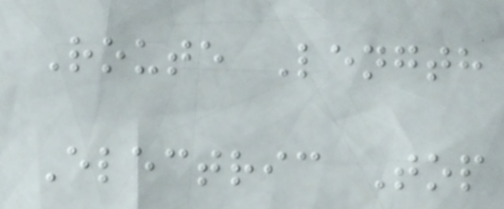Route Length
Electric Top
